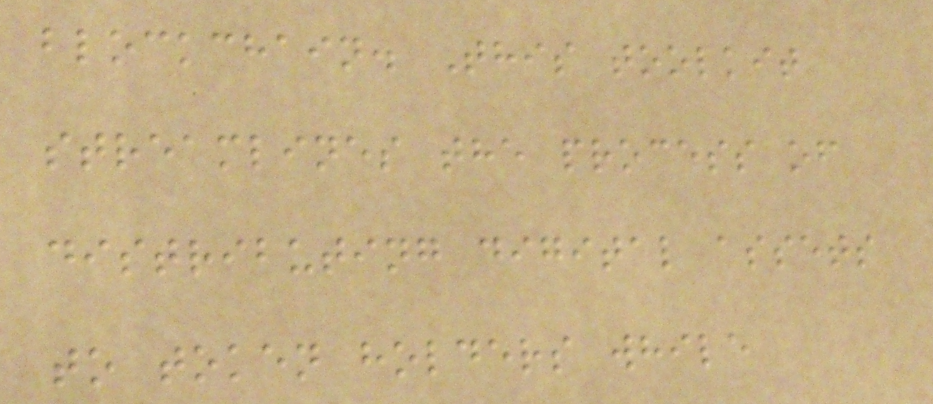blockchain. This toolkit
streamlines the process of
distributing digital assets
to token holders while
